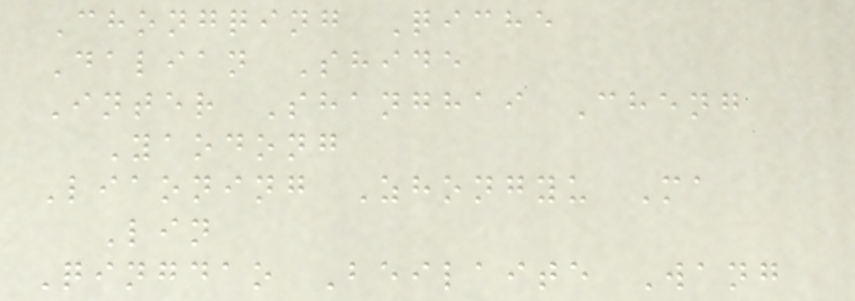Chongqing Qiche
Dalian Shide
Inter Shanghai Cheng
Yaodong
Liaoning Zhongyu Ma
Lin
Qingdao Beilaite Wang
